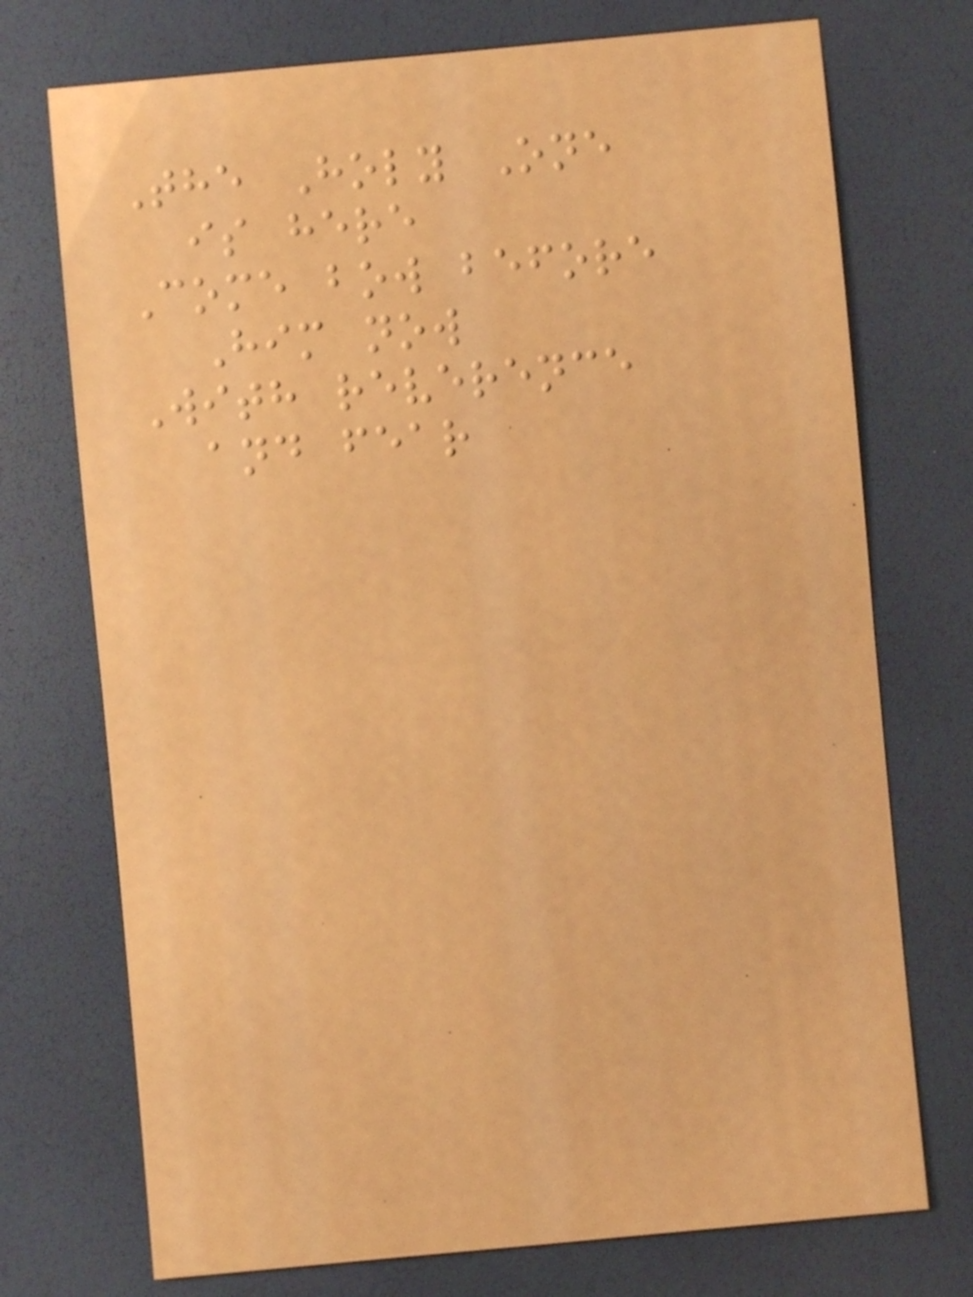The Holy One
is here
Come bow before
Him now
With reverence
and fear
